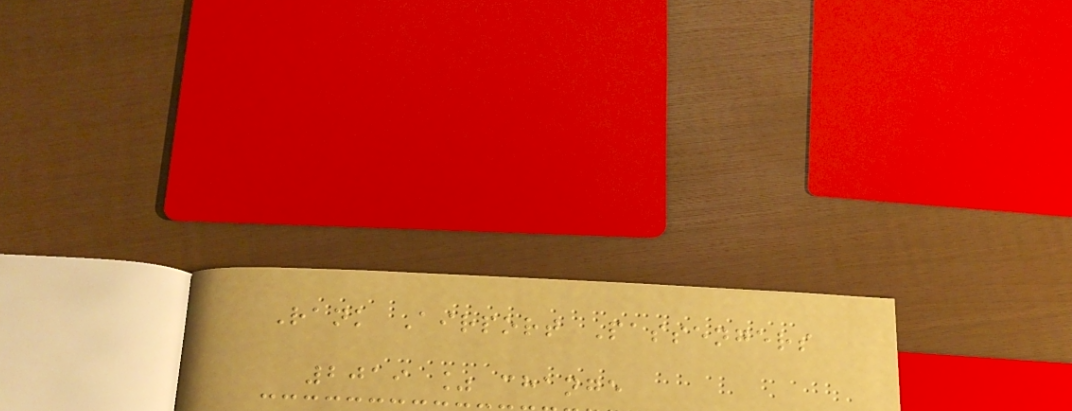Rank Airport Passengers
2019 % change
